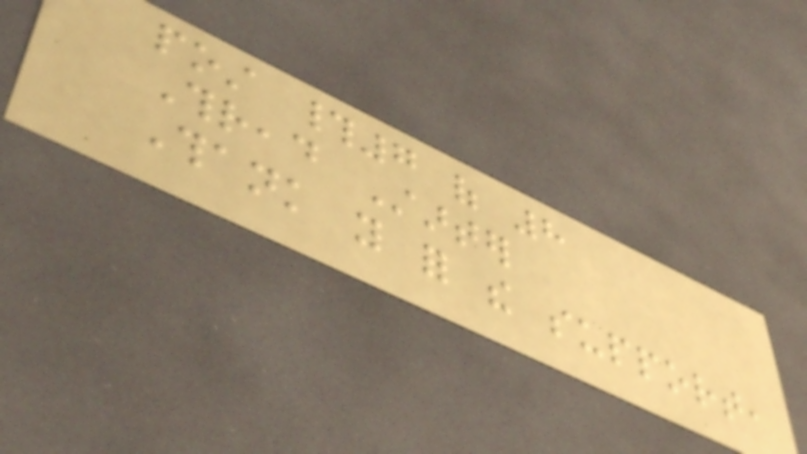post #7 of 8
Thread Starter
Thank you for the support,
